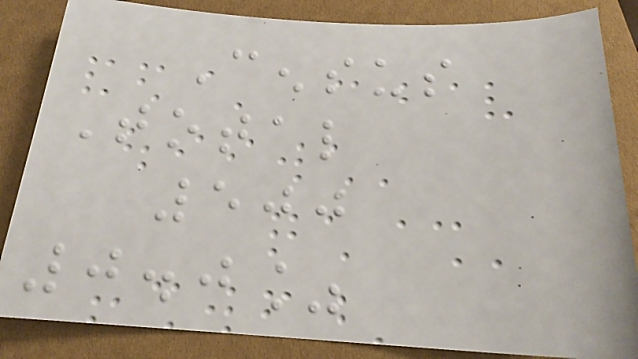Census
Total
500
0.0%
